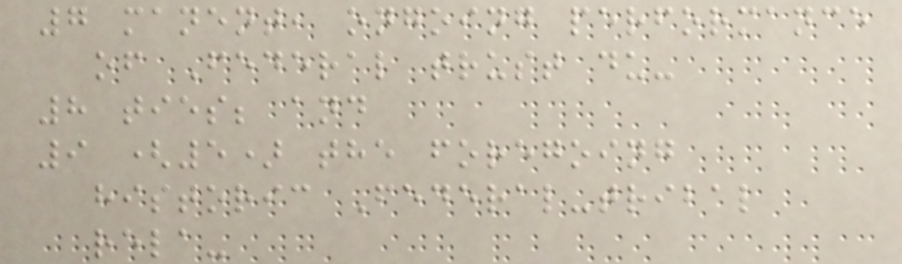7 manent, ongoing performance
of Federal trust du-
8 ties; and
9 (5) the foregoing
historic Federal-tribal
rela-
